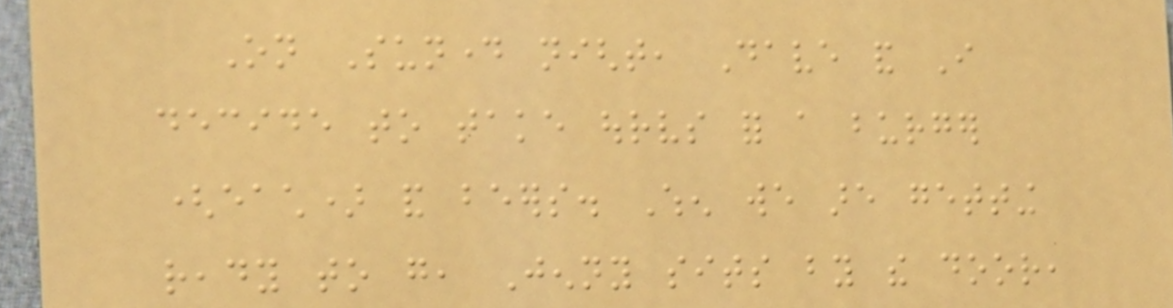On Sunday night, Dave and I
decide to take ourselves for a burger
(each) and beers. When we are getting
ready to go, Jenny sits by the door,
